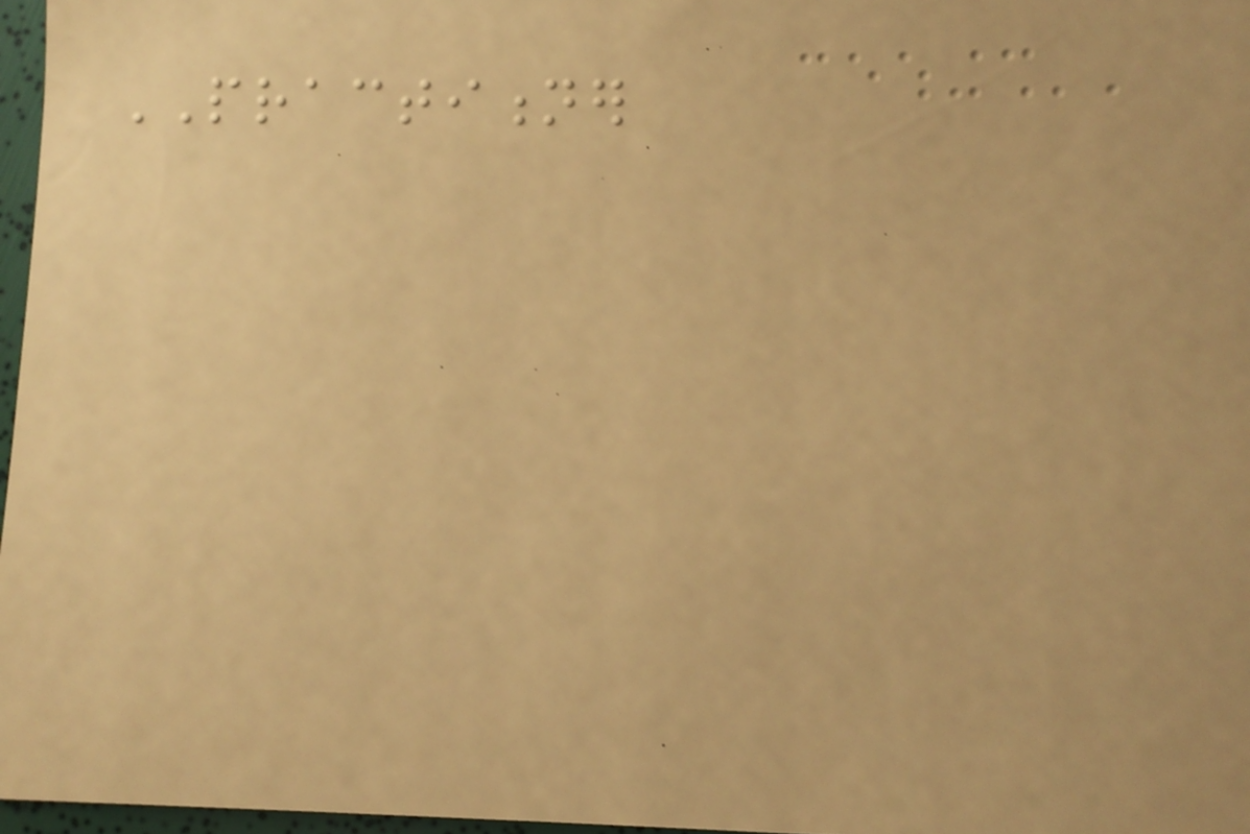PRACTITIONER
